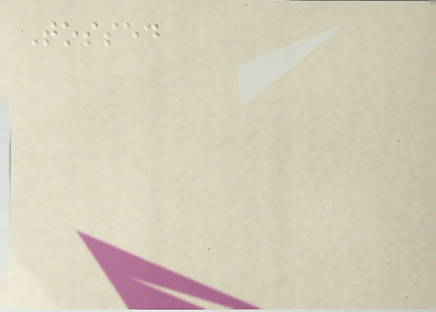Tossed
